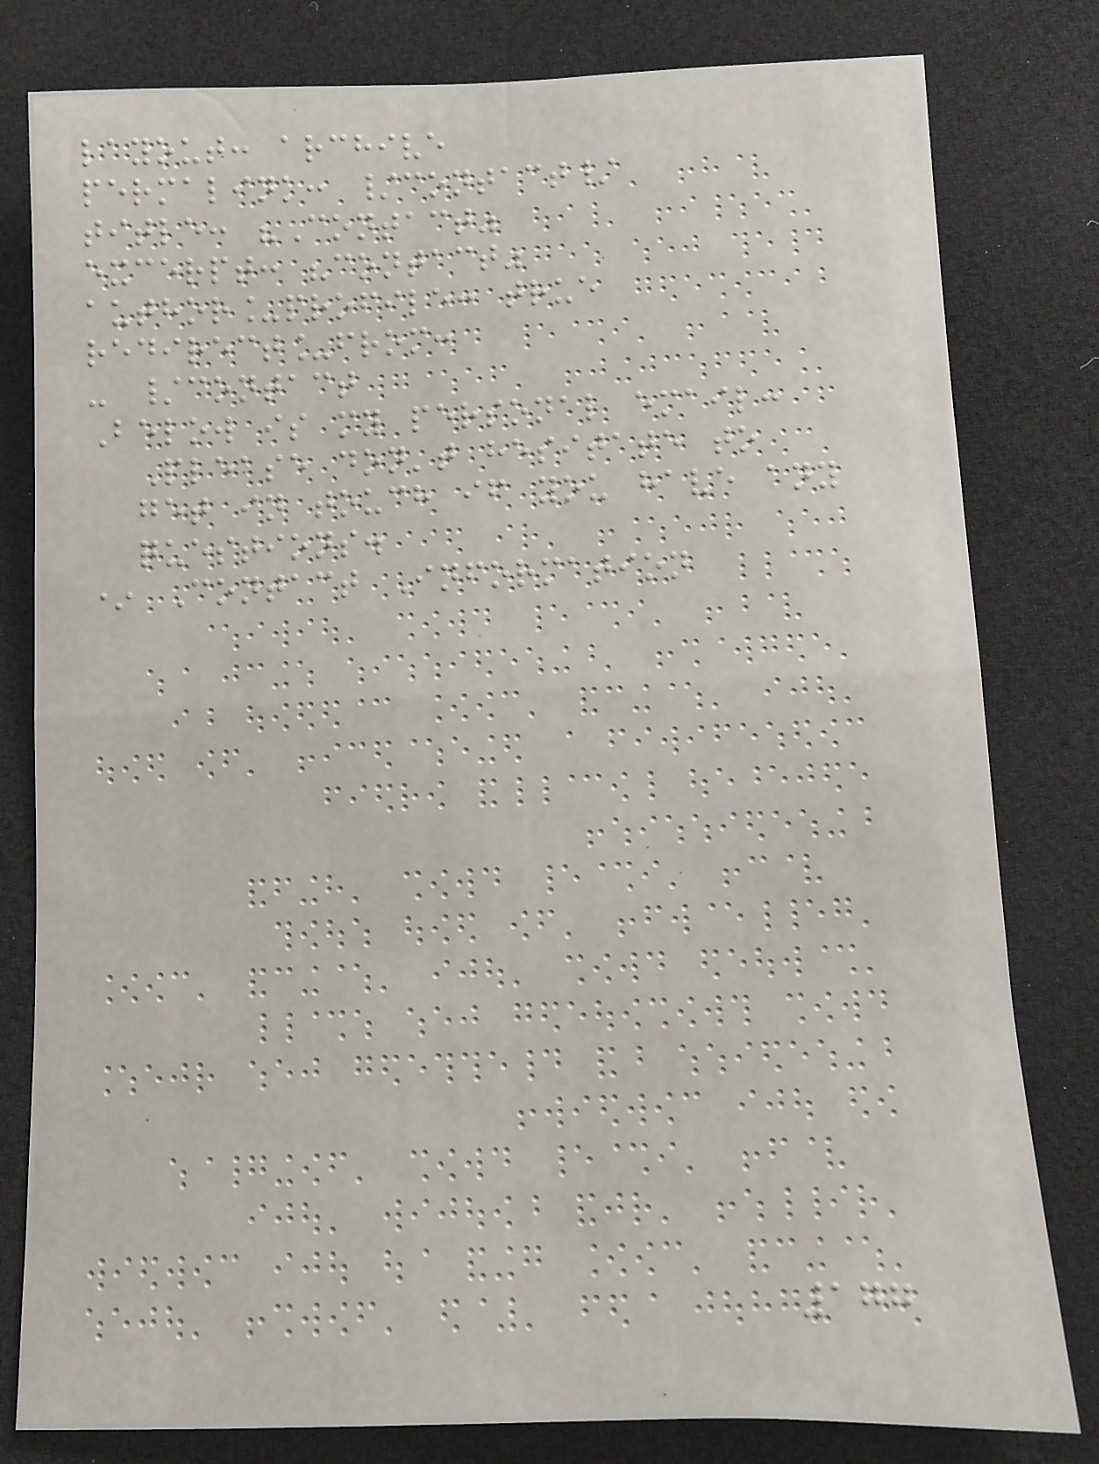layout: archive
permalink: /contact/
title: "Contact"
excerpt: "contact"
author_profile: true
redirect_from:
- /contact
Below is my personal email:
Please don't hesitate to
get in touch if you have any
questions.
* Contact Information
177
